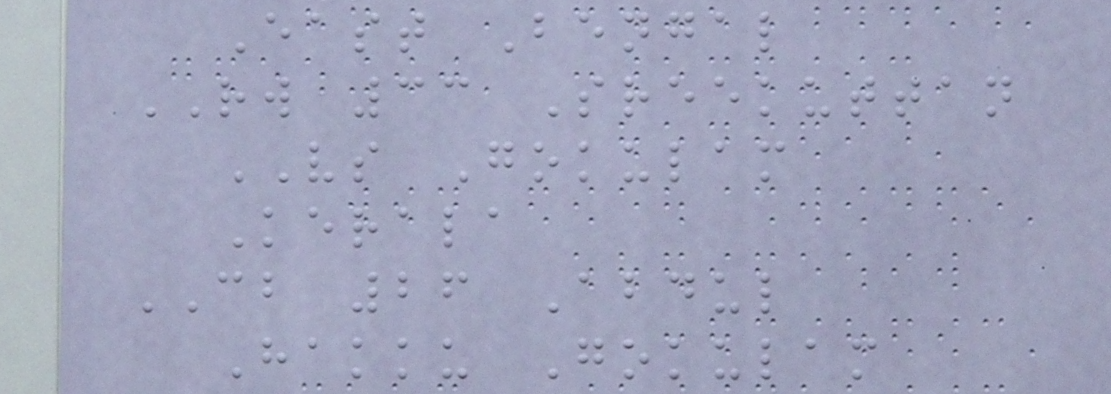East Bengal
RW 33 Sreekuttan
VS Gokulam
Kerala
CB 26 Abdul
Hakku Gokulam
